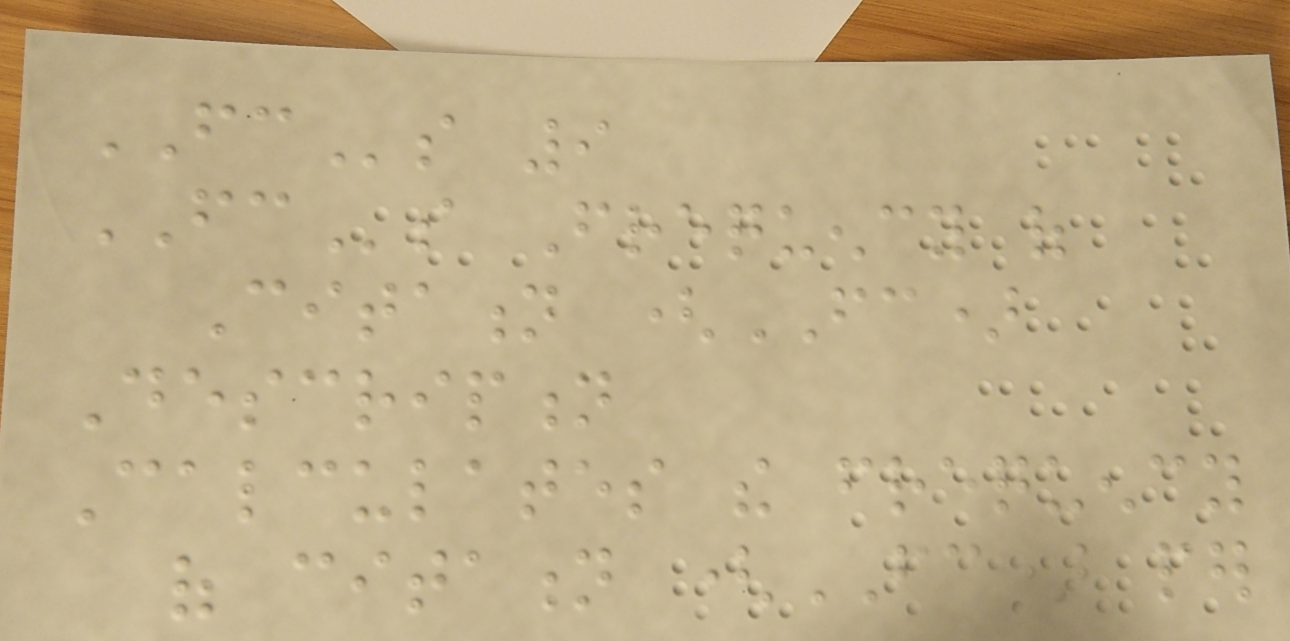FCs 9
FCs Frequency of
Citation (FC)
Description
Calculates the frequency
of citation (FC) per
